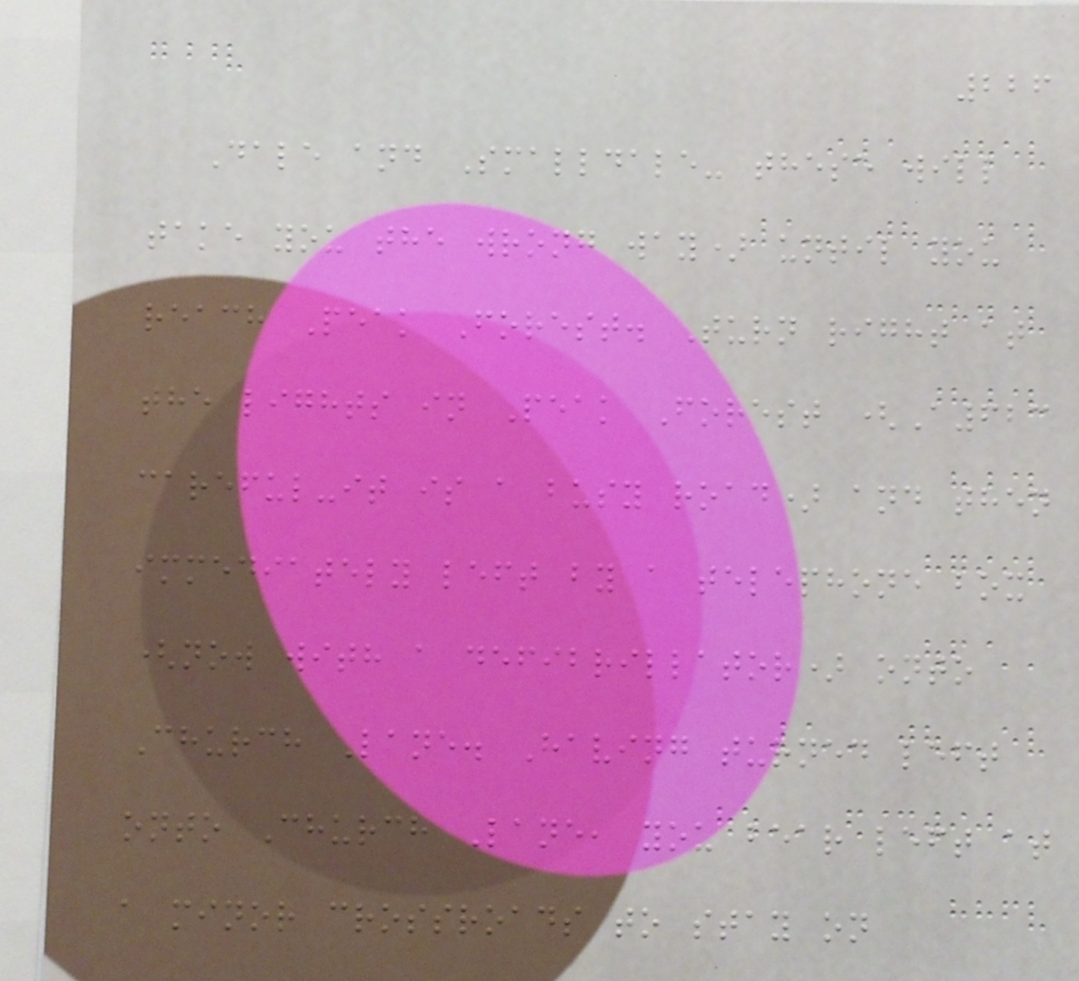226
Dale and Smalldale- these will
take you the wrong way) until you
reach Peak Forest. Turn right at
the lights in Peak Forest (A623
careful-it is a busy road) and then
immediately left by a telephone box
(now with a defibrillator) onto
Church Lane. Having turned left
onto Church Lane, you bear left at
a minor crossroads to stay on
